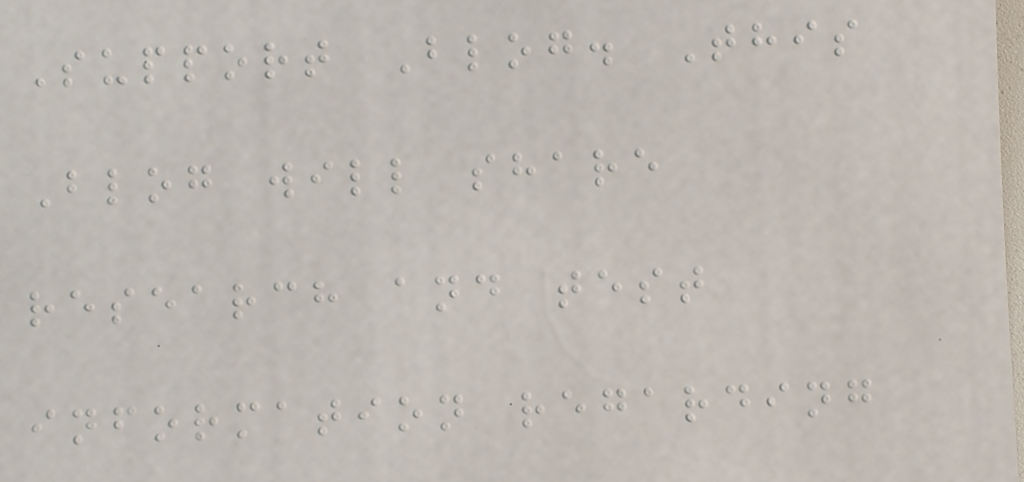Support Blog. This
Blog will share
research and test
information regarding
